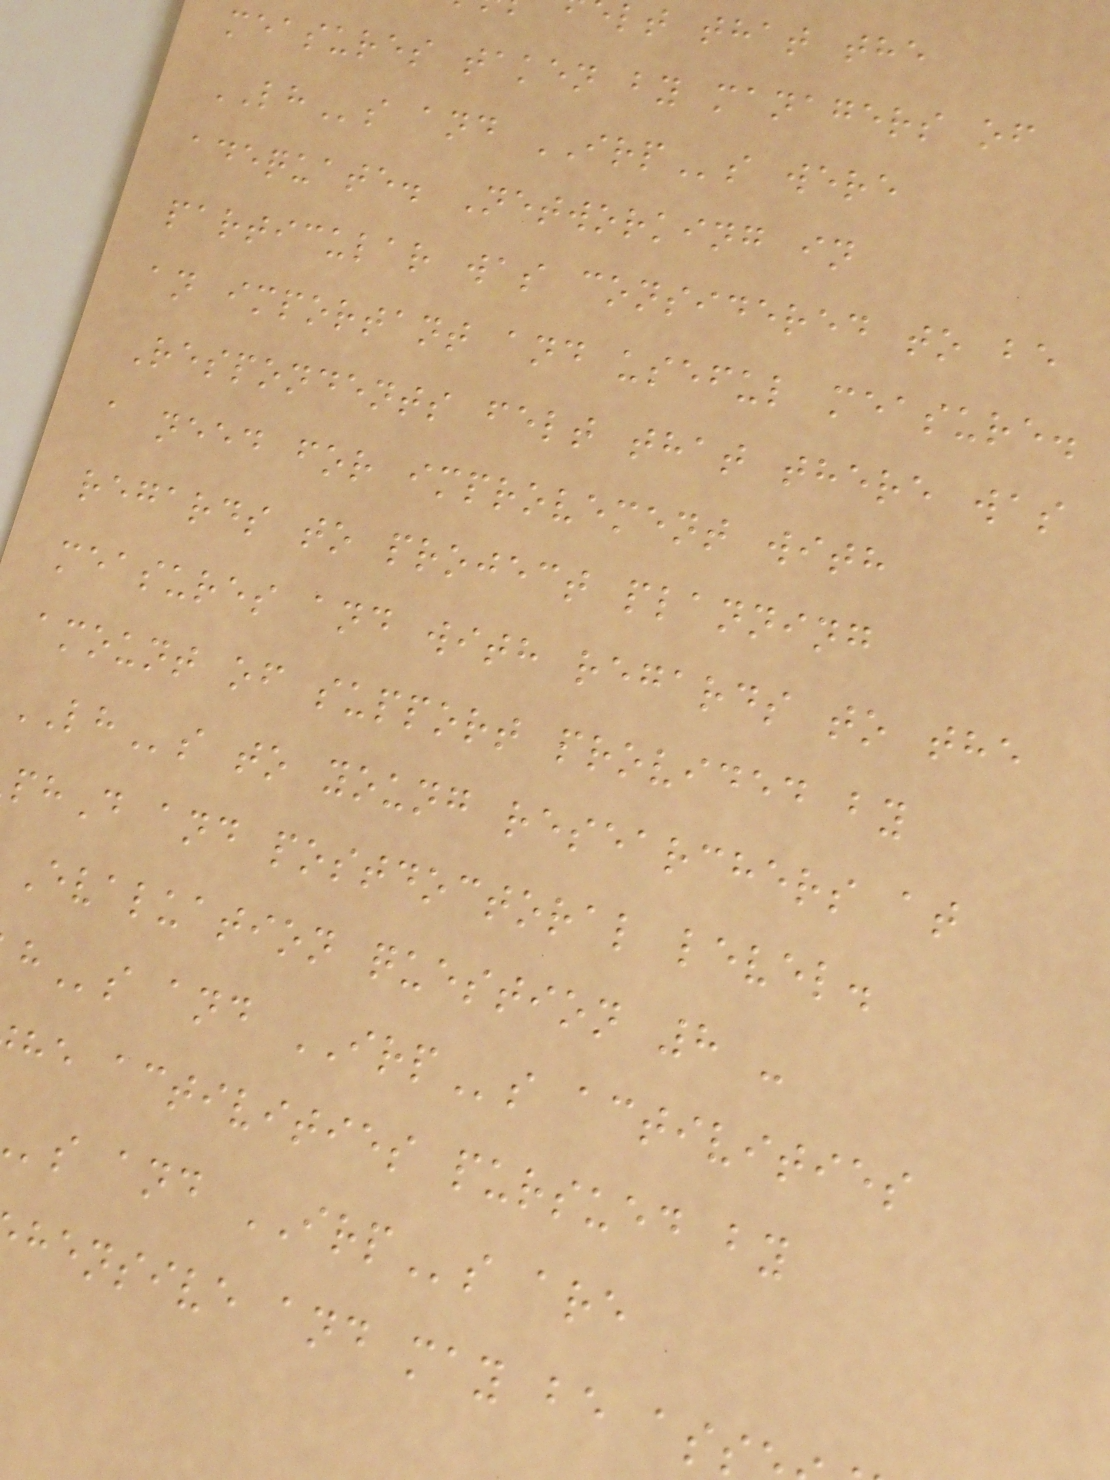lt that the
measures taken by managers of
LHs and IRPs were
adequate. Networking in
particular was considered to be
an important and useful measure.
Respondents felt that there was
a need for improvement with
regards to project planning
measures and with regards to the
amount of support provided by
LHs to young researchers at
hD and postdoctoral level.
Evaluation question 8 -
s and IRPs activities
he activities pursued by
s and IRPs are
hensive and may be ass
